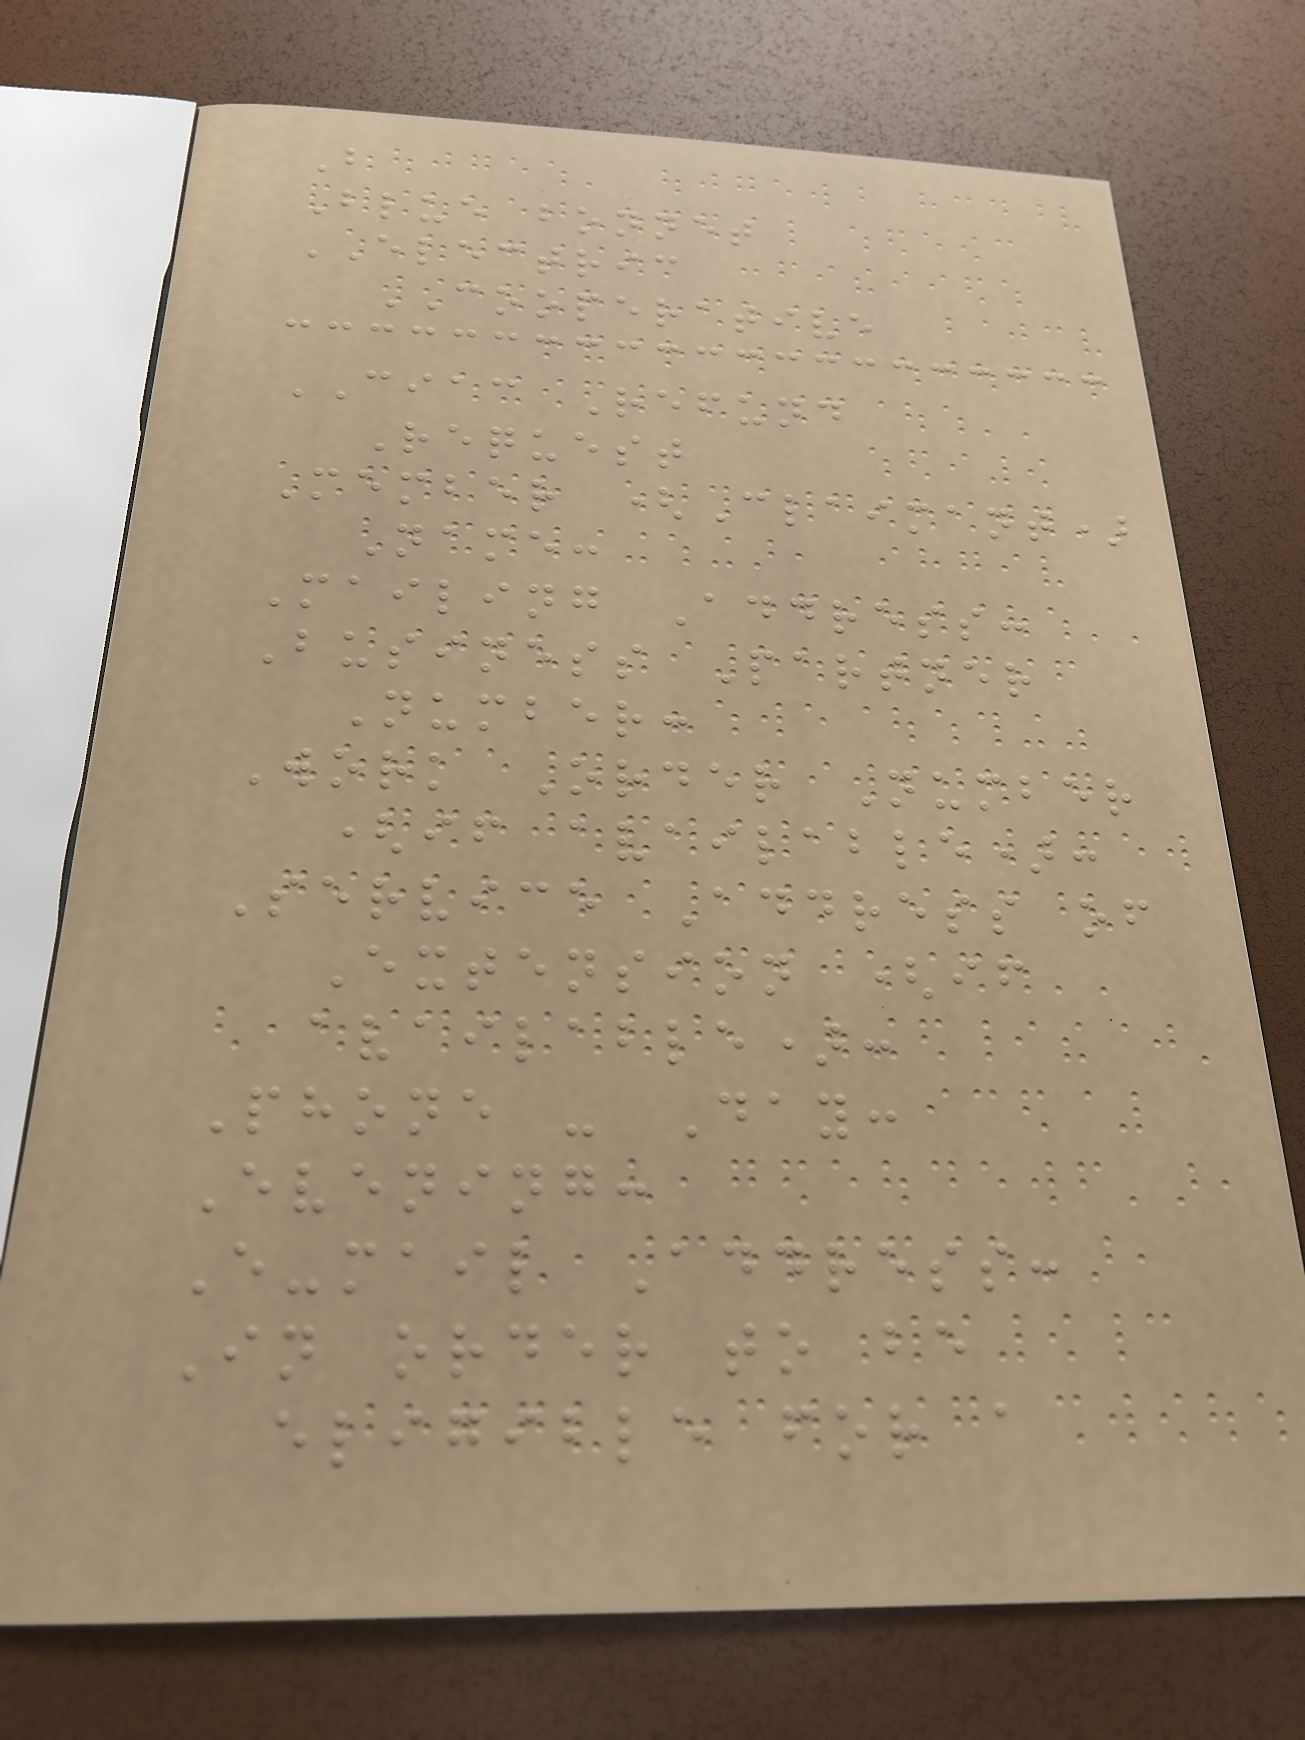B
Blue bonnet
ELECTRIC
COOPERATIVE
CIAC Refund
Request
Member (Claimant)
Name:
Mailing Address:
Business Partner
Number:
Work Order Number
(if available):
Service Address of
Extension (if
available):
Phone - Day:
Evening:
E-mail Address:
In order to be
eligible for a
